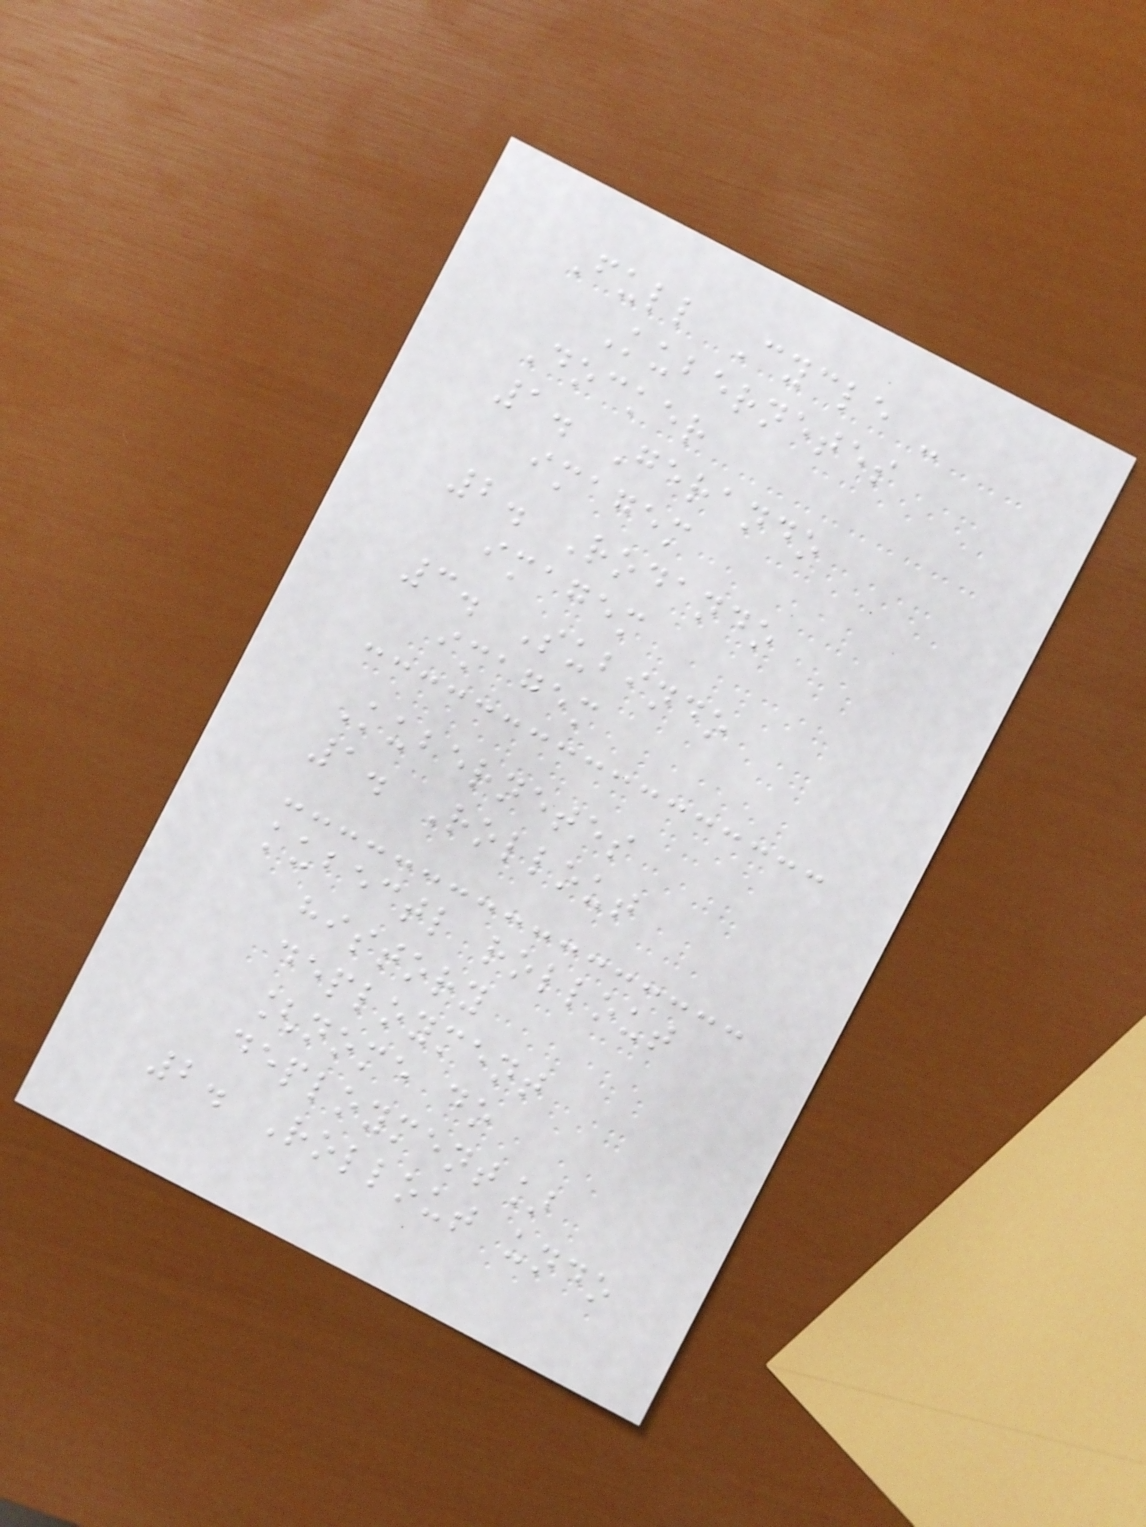Full Cycle -
Kubernetes
Docker
1. Gerando
imagem
2. Rodando
imagem
3. Subindo
imagem
Kubernetes
1. Rollout
kubectl rollout
history
deployment
[nome do
deployment]
2. Rollout undo
